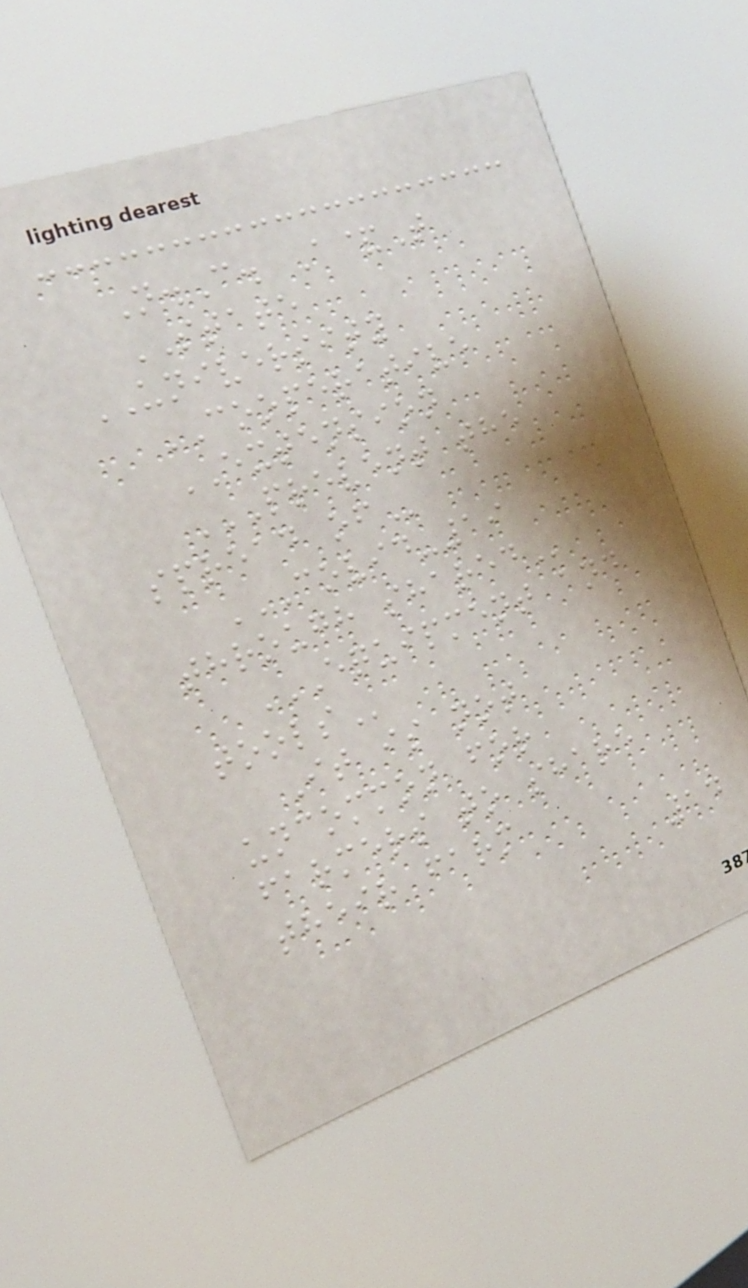N.C. A&T
STATE
UNIVERSITY
COOPERATIVE
EXTENSION
PREVENT THE
SPREAD OF
COVID-19
THROUGH SHARED
EQUIPMENT AND
TOOLS
It is not
uncommon for
farmers to share
their farm
14
